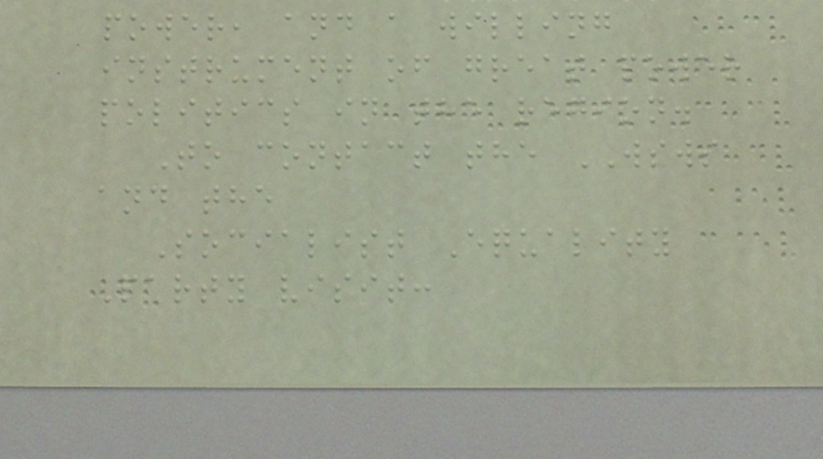power, and a willing
instrument of great power
politics in the region.
To contact the WSWS
and the
Socialist Equality
Party visit:
